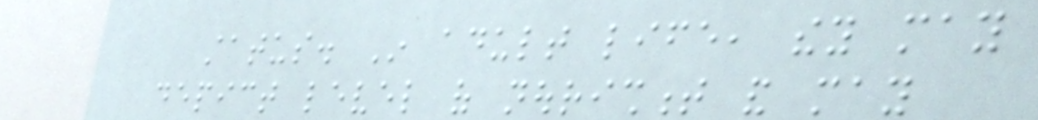status. In adult life, they may
depict level of nourishment and may
